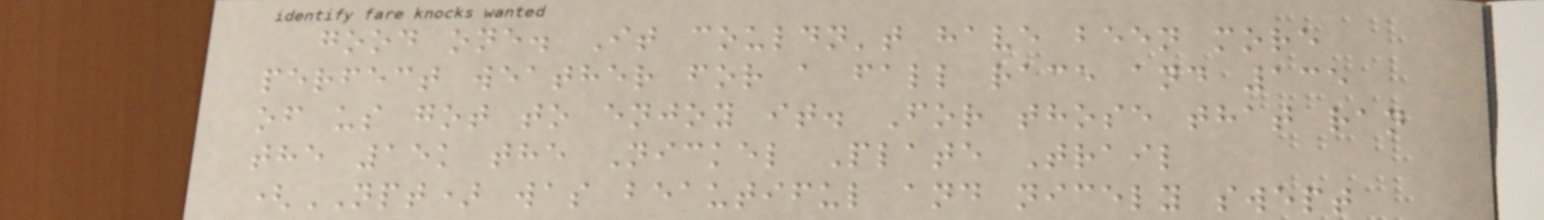good one. It couldn't have been more
perfect weather for a fall race and 135
of us got to enjoy it. For those that ran
the 15k the Nickel Plate Trail
(NPT) was beautiful and nicely swept
